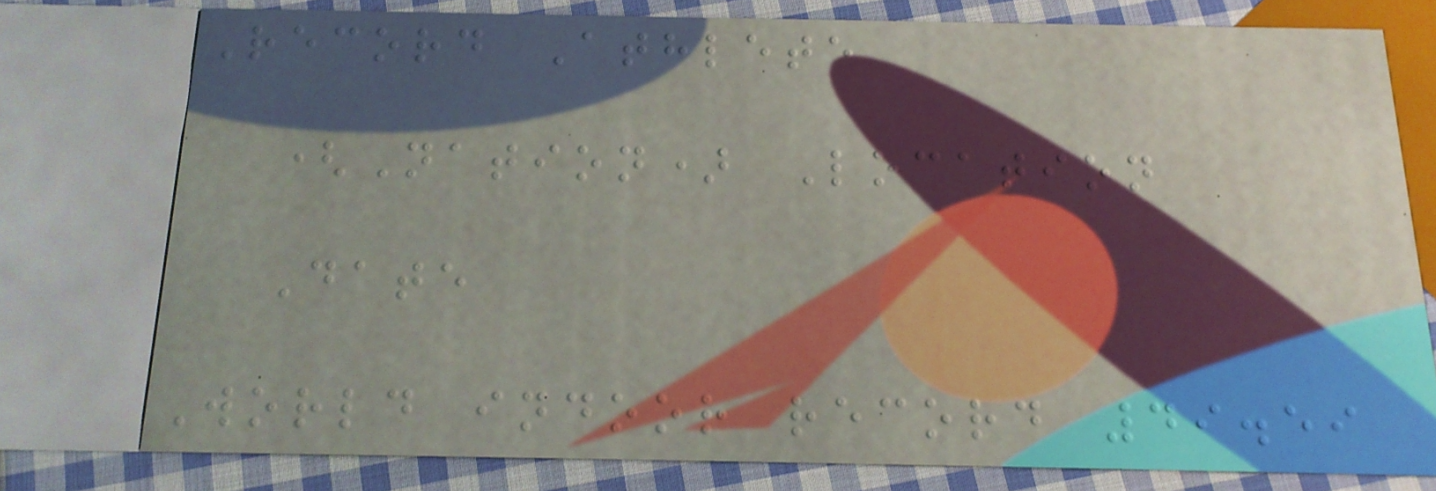Record Athlete
(Nation) Location
Date
World indoor record 49.59
